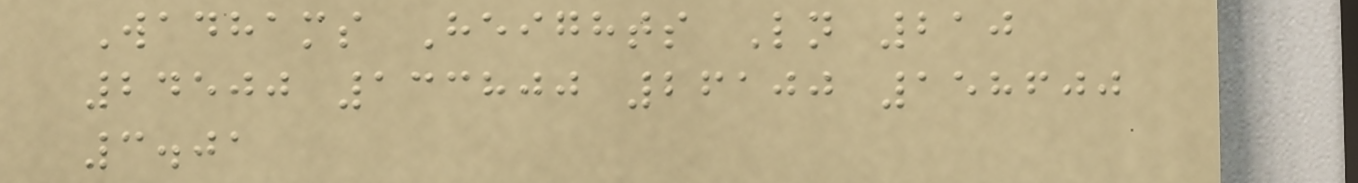Wadhams Heights Ln 210
24500 133800 26100 158600
3.01
